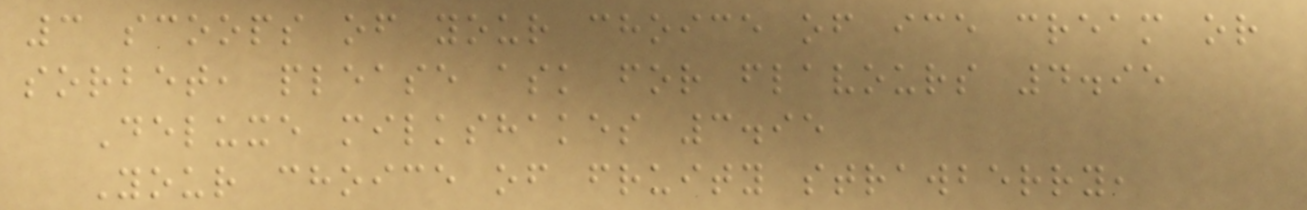3 scoops of your choice of ice cream or
sorbet, please ask for flavours 4.95
Deluxe milkshakes 3.95
Your choice of fruity strawberry,
